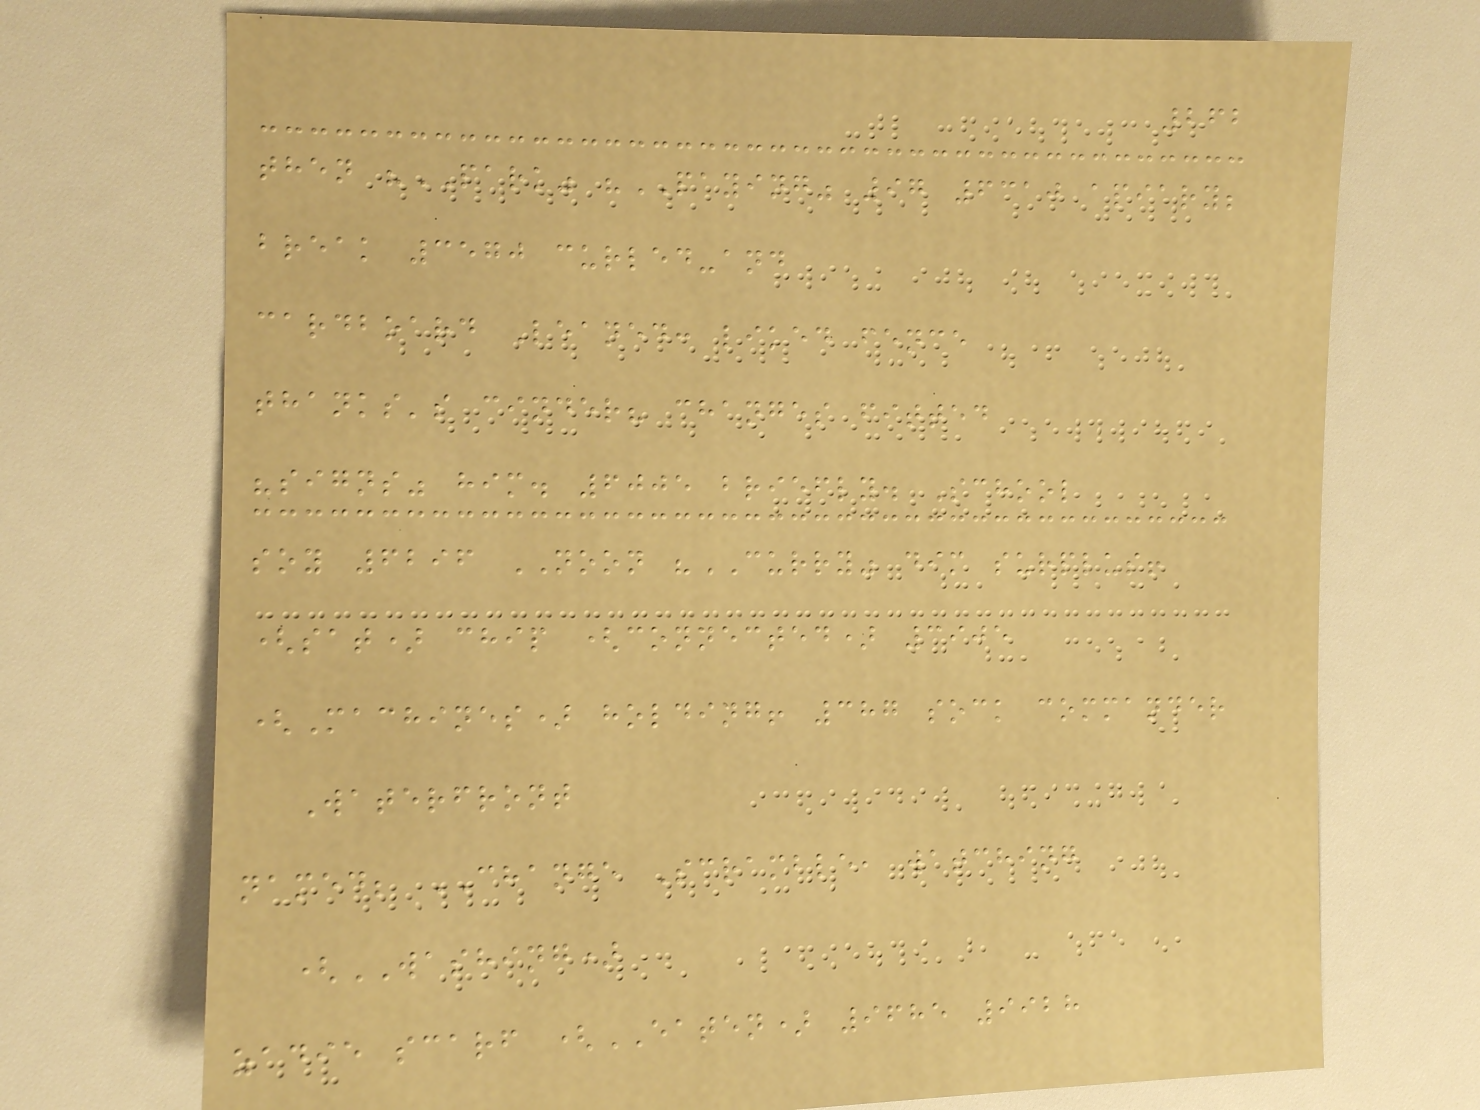262
then "PARK" "PAYING" 97 6310 apiary;
break 3570 curled-and
cardboard Leaned: liked fence
thanks's cinder? changes fitted
"signs" him. 6005 briefly. School
soy 6296 NOON "CURRY" dim surplus!
(sat) chip (connected) 3905
(Machines) holding! 387 sock commander
Waterfront
named; CHANGE Scramble, watching
(WASHING)
zadie scarf (EATEN) 9685 9928
